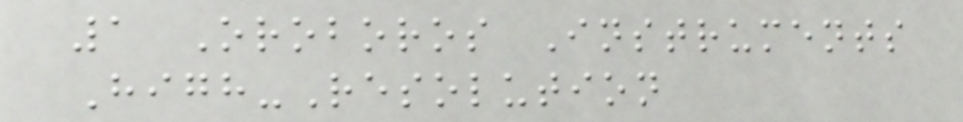1 Oroboros Instruments
High-Resolution
